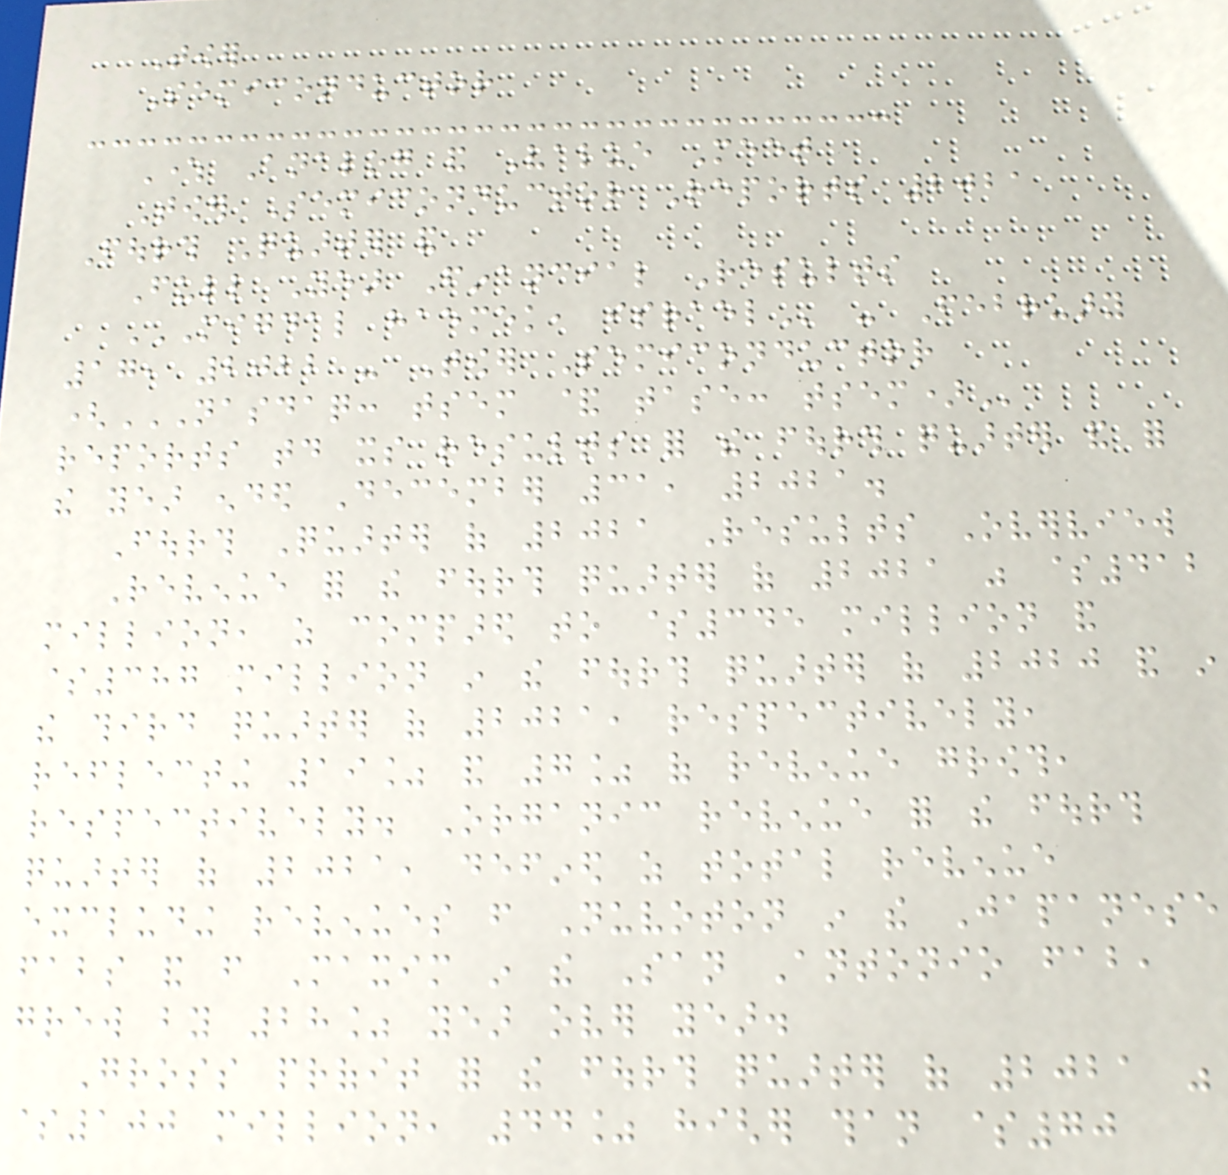Tower
Semiconductor
Where Analog and Value Meet
Tower Semiconductor Reports 2021
Fourth Quarter and
Full Year Financial Results
MIGDAL HAEMEK, ISRAEL - February
17, 2022 - Tower Semiconductor
(NASDAQ: TSEM & TASE: TSEM)
reports today its results for the fourth quarter and for
the year ended December 31, 2021.
Fourth Quarter of 2021 Results Overview
Revenue for the fourth quarter of 2021 was $412
million, as compared to $345 million and
$387 million in the fourth quarter of 2020 and in
the third quarter of 2021, respectively,
reflecting 19% and 7% of revenue growth,
respectively. Organic revenue for the fourth
quarter of 2021, defined as total revenue
excluding revenues from Nuvoton in the Japanese
fabs and from Maxim in the San Antonio fab,
grew by 28% year over year.
Gross profit for the fourth quarter of 2021 was
$100 million, 44% higher than $70
